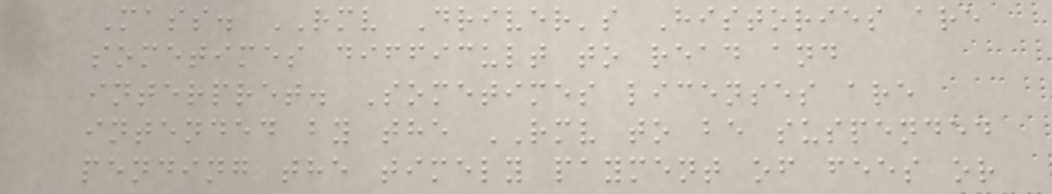Mass. RMV Driver's Histories are
sometimes difficult to read and
interpret. Sometimes licenses are
intended by the RMV to be suspended
pending the timely payment of fees or
